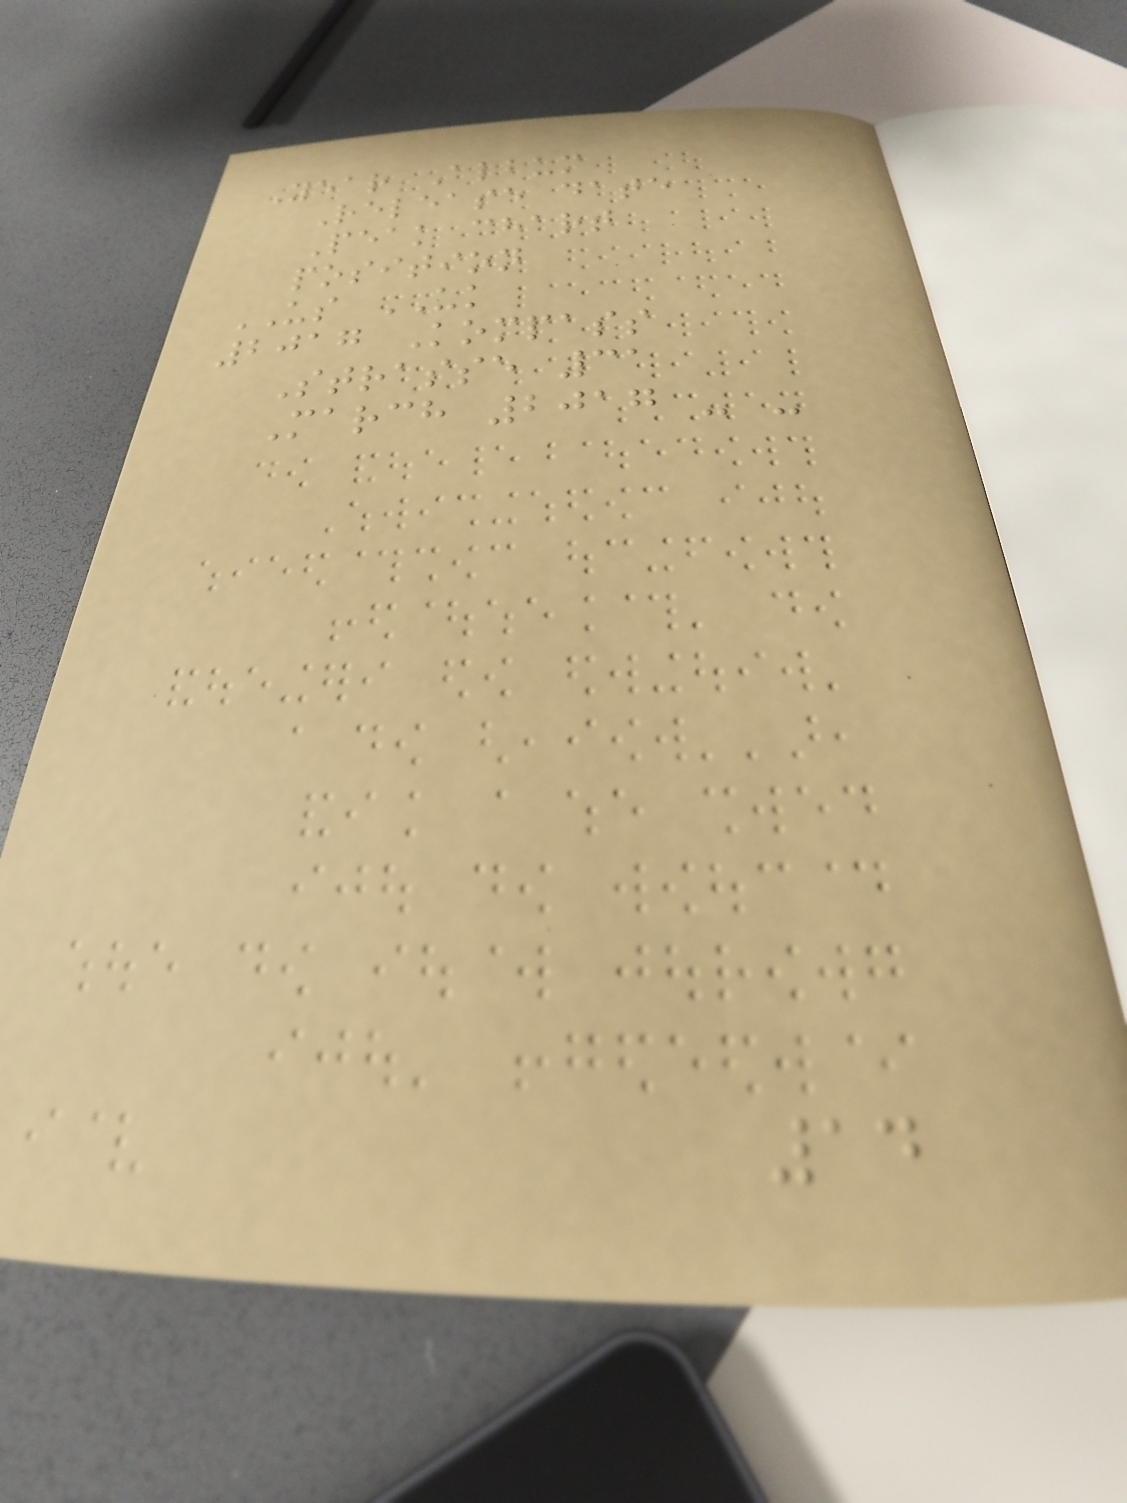Year Album
Release date
Peak chart
position
US UK
2017 Kompass
Strasse 31
March 2017 - -
14
